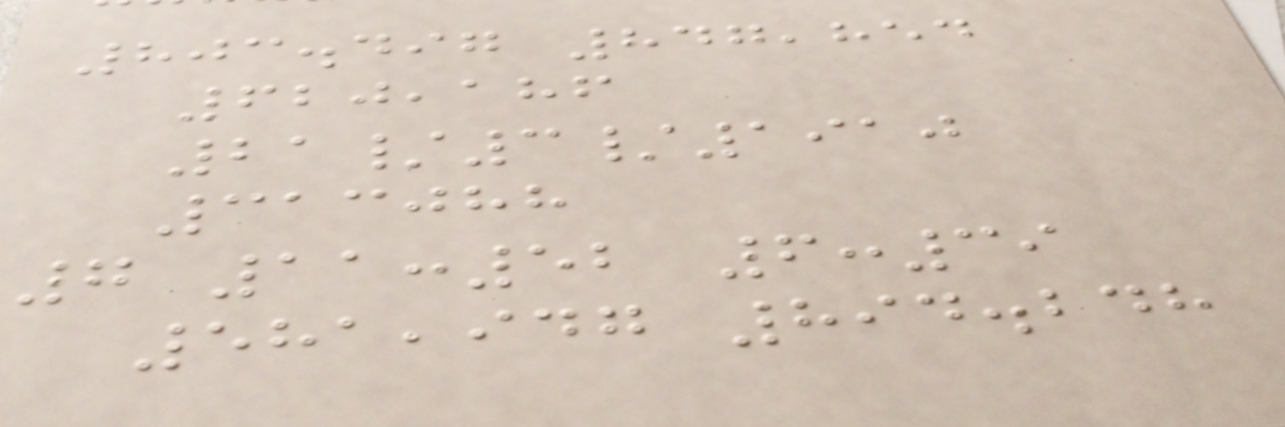803.497 847,854
620,186
21/3/1910
313088
7 11:52 6:39
581,947 894.248
